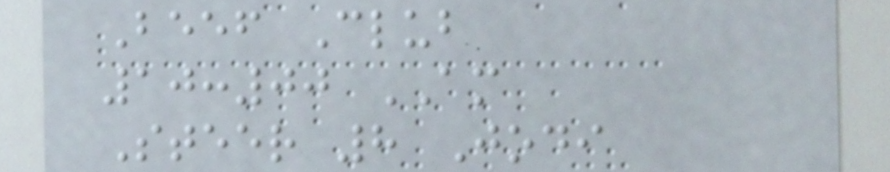Beef Club
10:00 AM
Steer 8 Jodi
